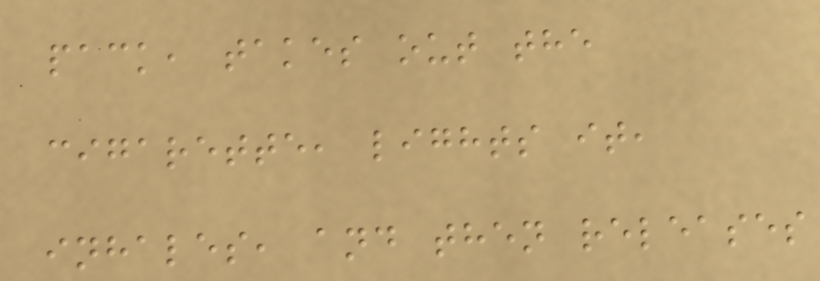pack, takes out the
cigarette, lights it,
inhales, and then releases
